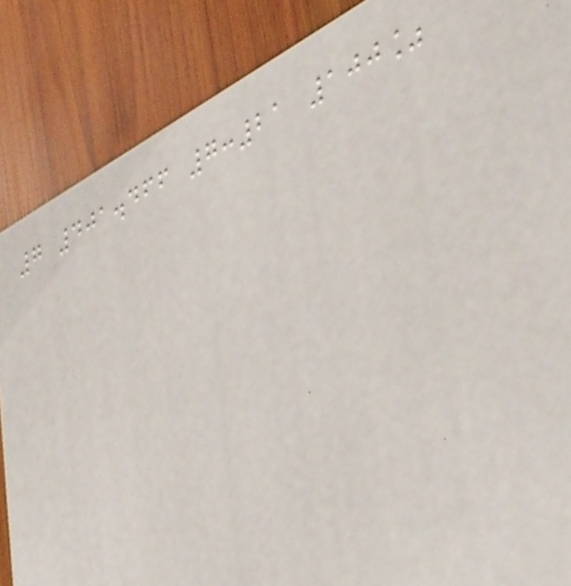7 401.466 7:21 100%
